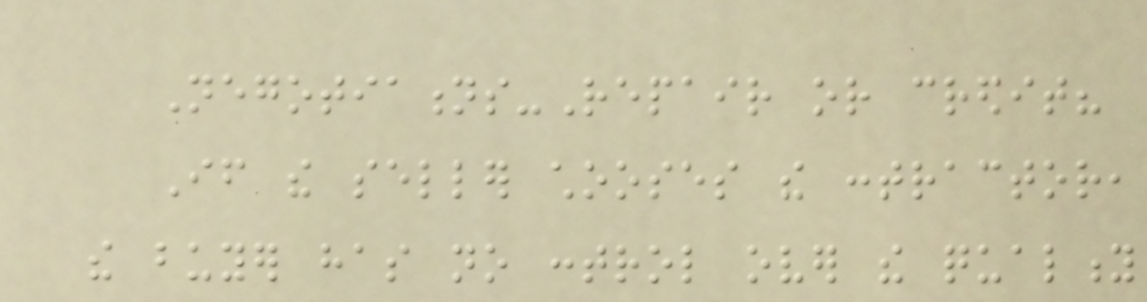Negotiations-Repair or credit?
If the seller chooses the contractor,
the buyer has no control over the quality
